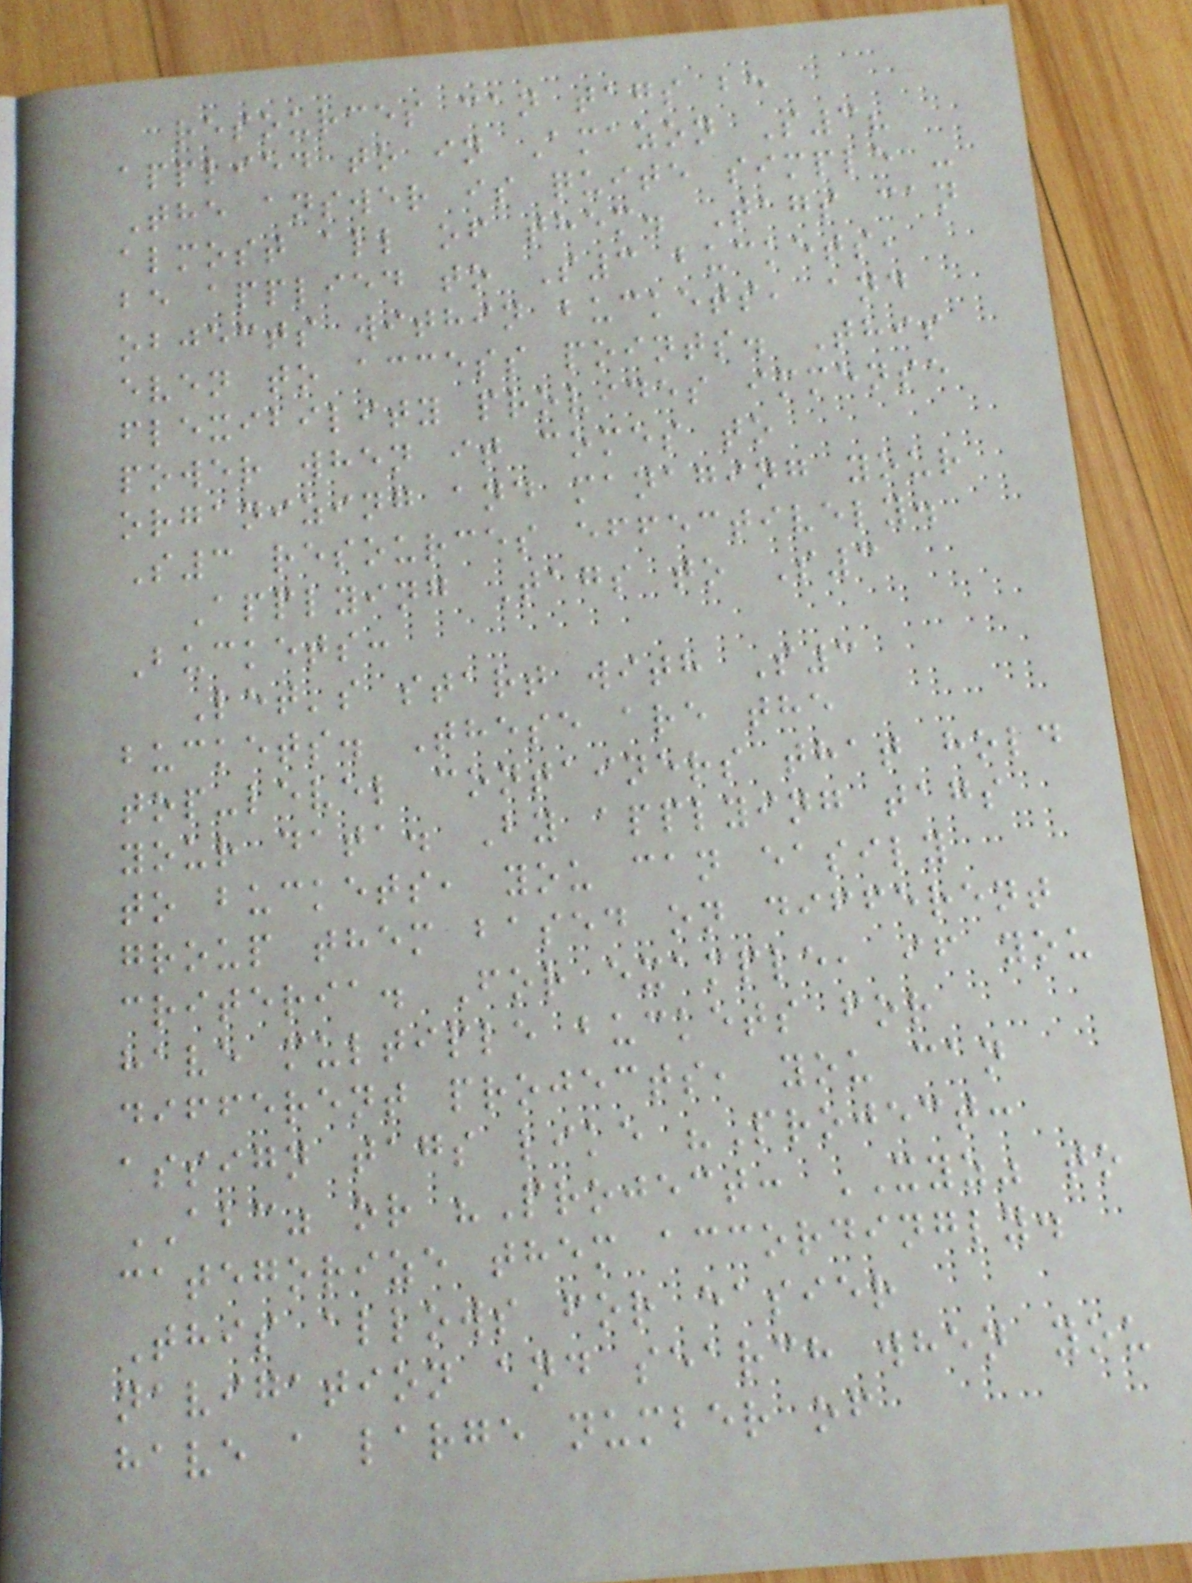resources can tags be
applied to in Amazon S3?
The answer is quite simple -
almost all of them. Tags can
be applied to S3 buckets,
objects within buckets, and
even to access points. This
flexibility provides immense
power when it comes to
organizing and managing your
S3 resources effectively.
Applying Tags to S3
Buckets:
Let's start with S3
buckets. These are the
top-level containers that hold
your data. By applying tags
to buckets, you can easily
group them based on different
criteria. For example, if you
have multiple buckets for
different projects, you can
assign tags like "Project:
ABC" or "Project: XYZ" to
categorize them accordingly.
This allows for easier
navigation and search when you
have a large number of
